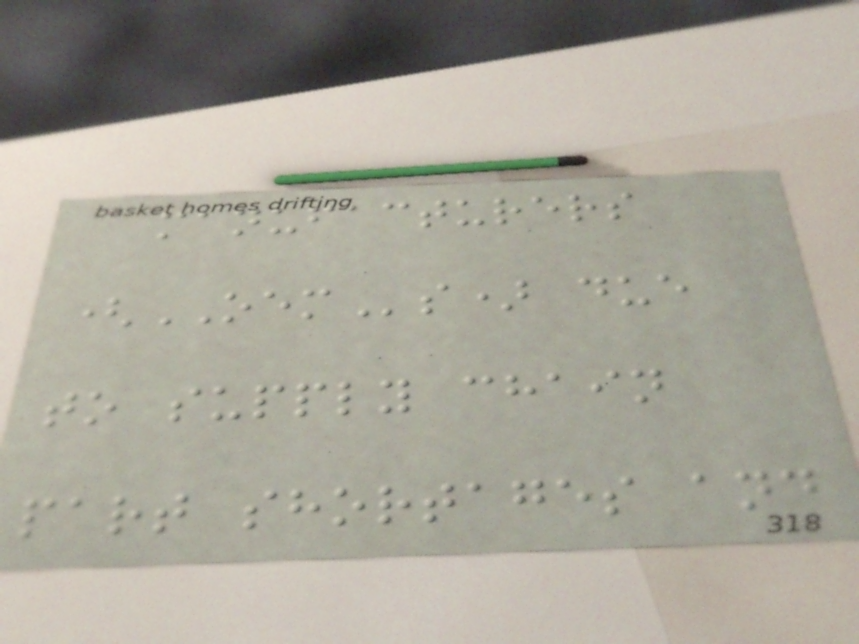manufacturers
(OEMs) due
to supply chain
part shortages and
